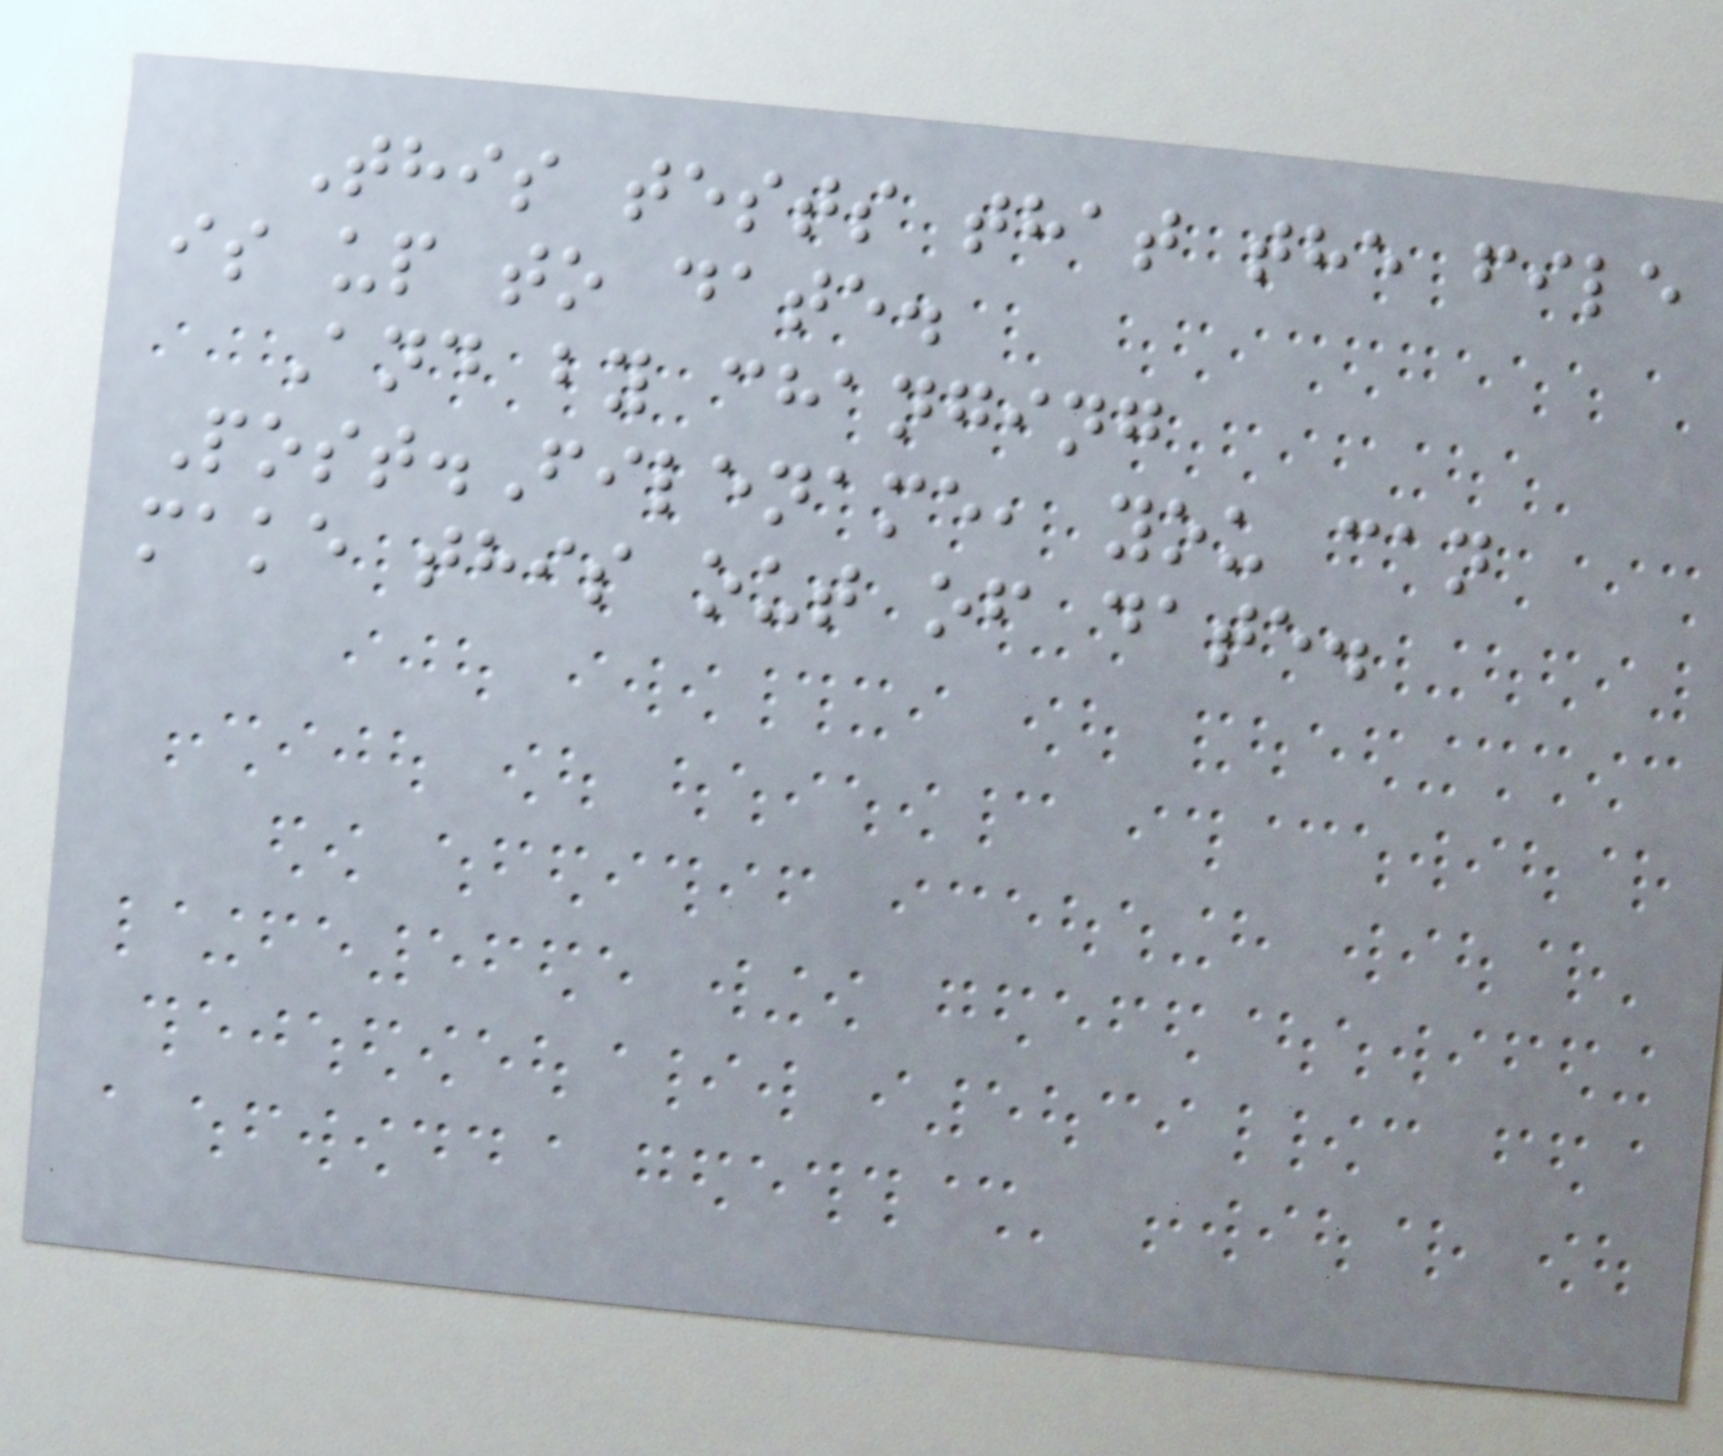This tests that the file
is up to date.
And by changing
Post.Filename, you can
make this out of date.
